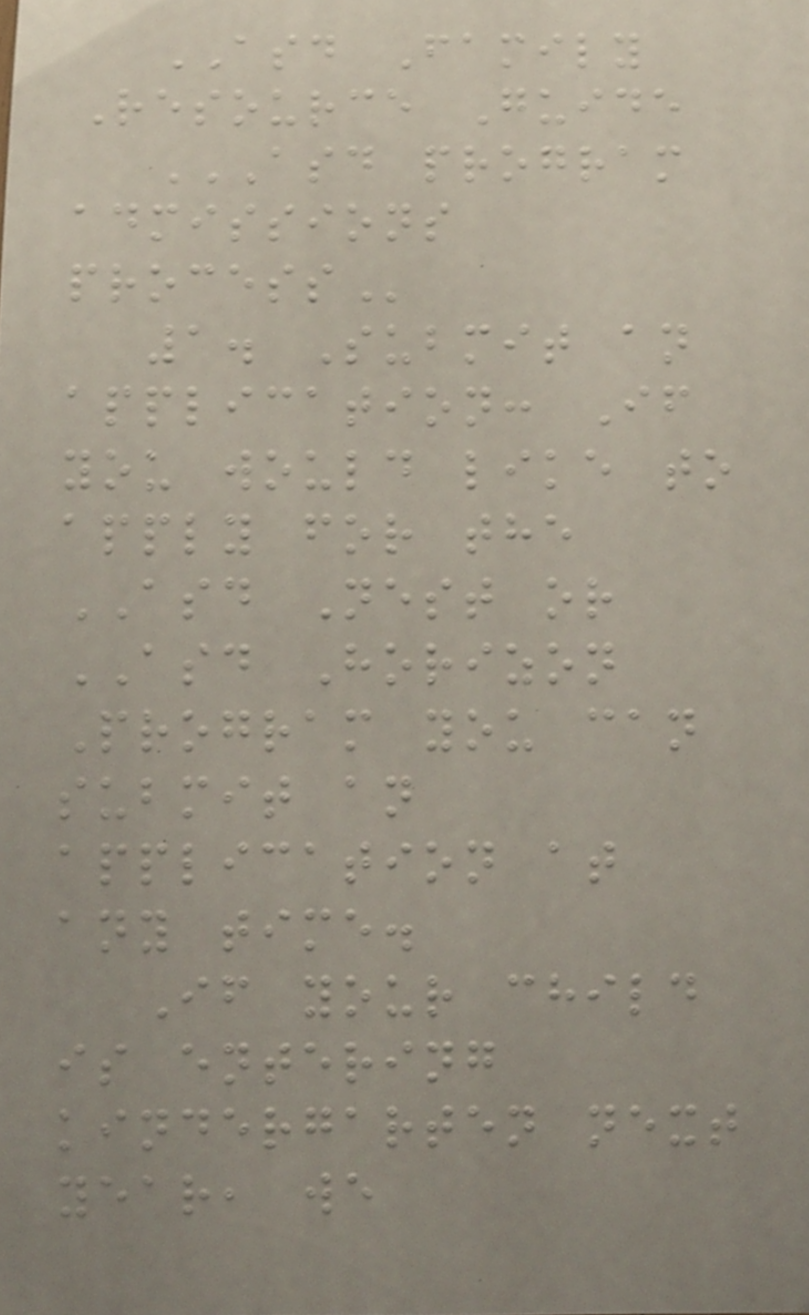ASD Family
Resource Guide
ASD PROGRAM
ADMISSIONS
PROCESS
1. Submit an
application: If
you would like to
apply for the
ASD Nest or
ASD Horizon
Program you can
submit an
application at
any time.
If your child
is entering
kindergarten next
year, we
